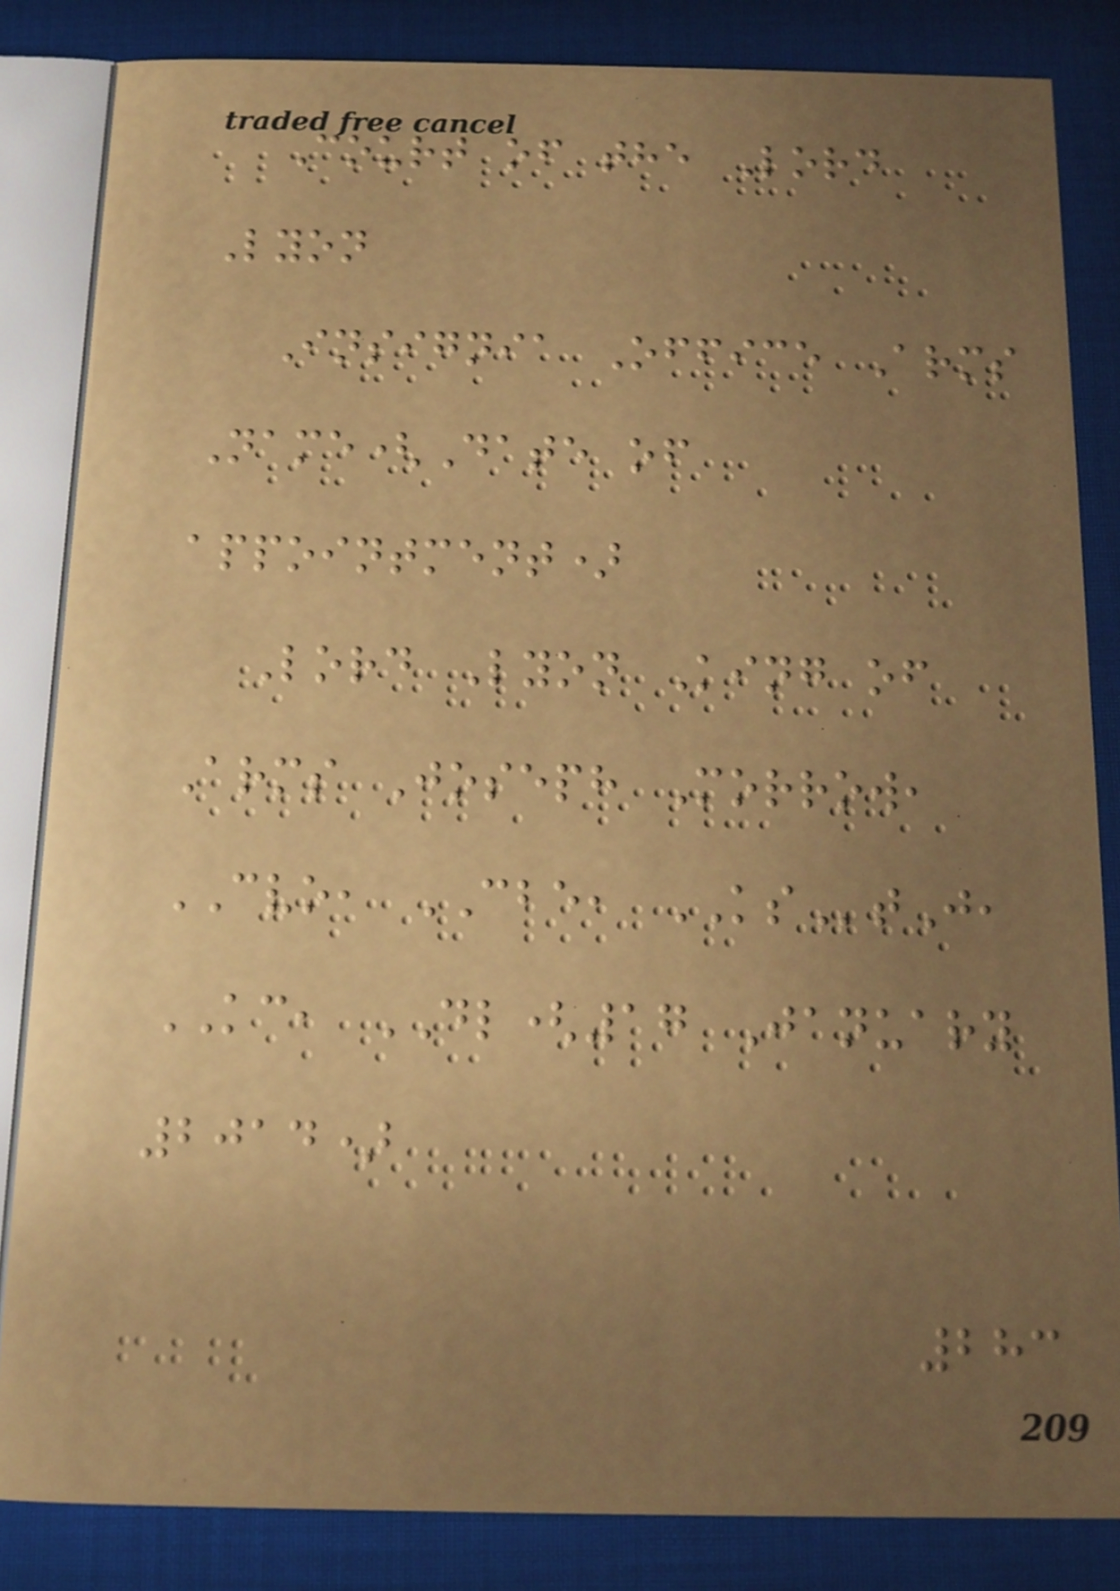Court of the Lord
Lyon
Insignia Office Arms
Name(Date of
appointment)
Lord Lyon King of
Arms Joseph Morrow,
CVO, CBE, KStJ,
KC, DL(17 January
2014)
283
